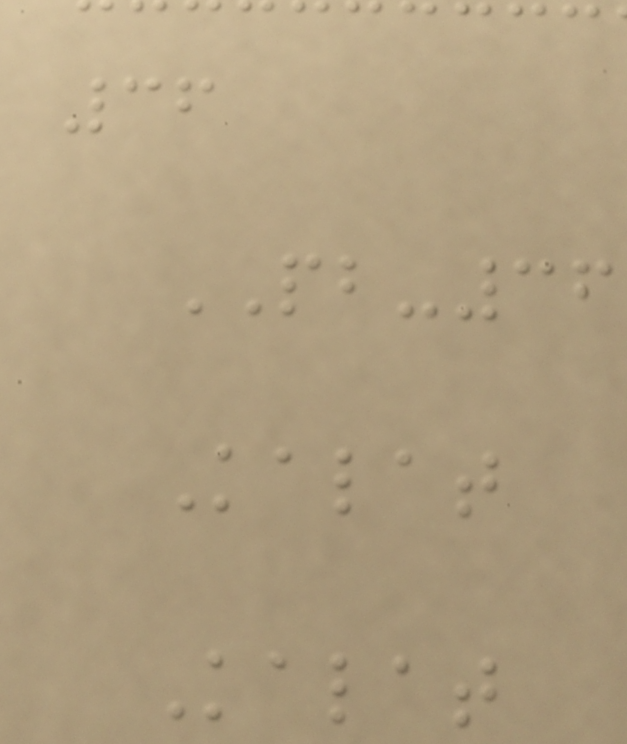36
PB-36
Kalat
Kalat
